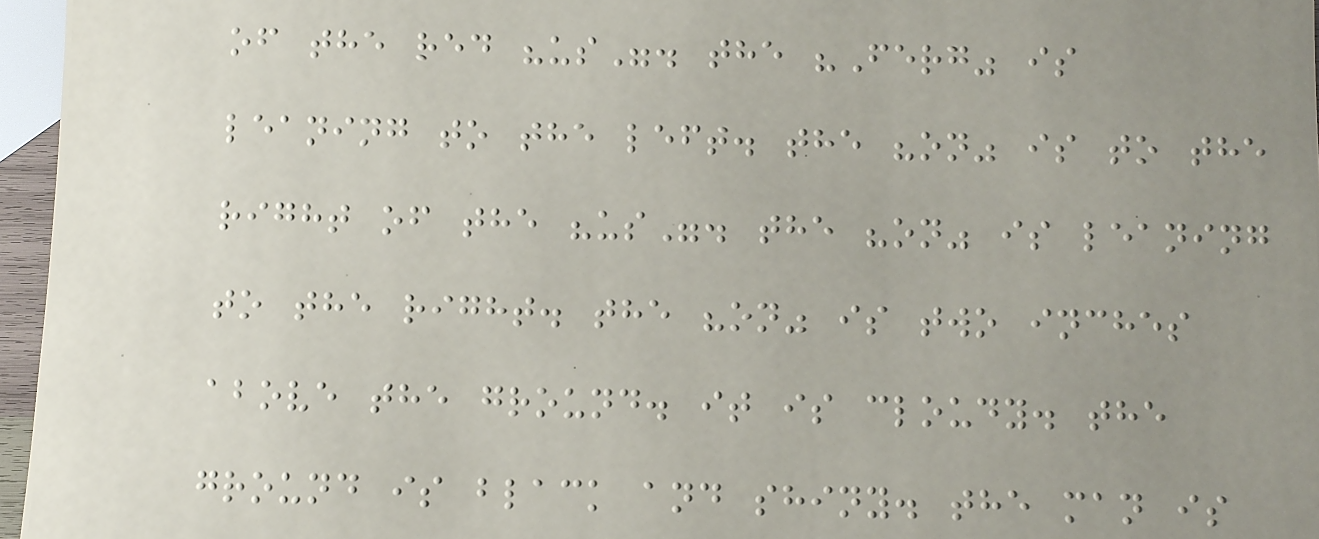of the red "us". the "Ferg" is
leaning to the left. the "on" is to the
right of the "us". the "on" is leaning
to the right. the "on" is two inches
above the ground. it is cloudy. the
ground is black and shiny. the man is
